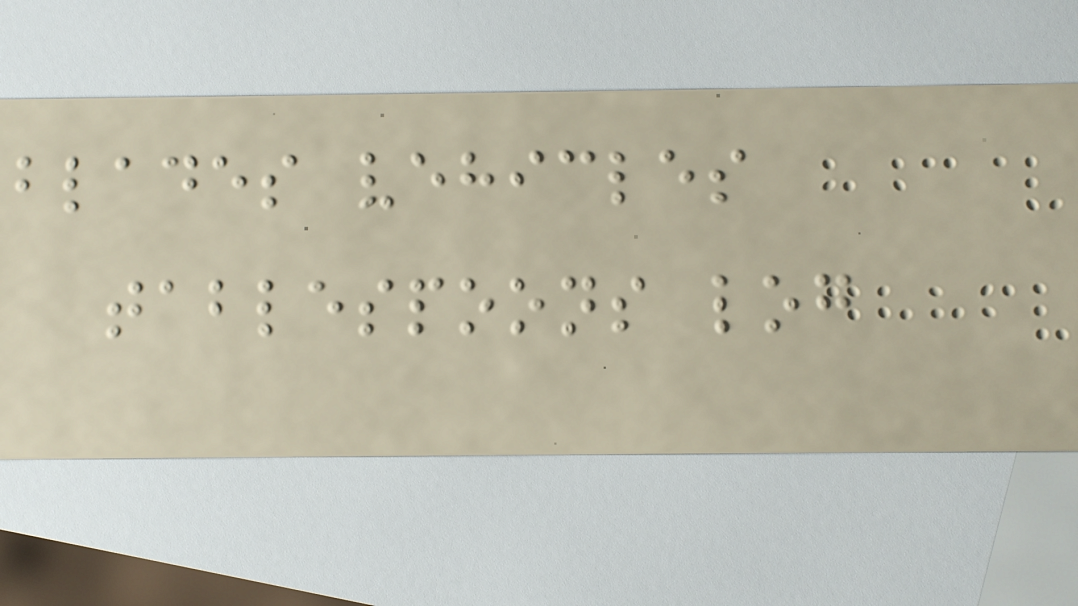blades vehicles
tablespoons log
